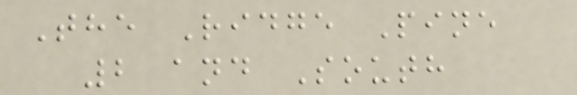The Ridge Pine
2 and South
